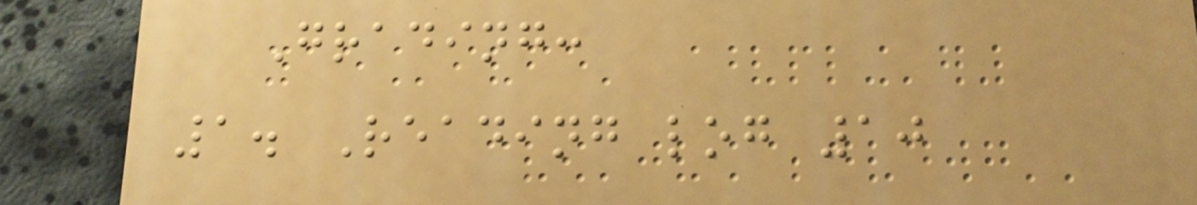Grading:
1. Reading log 10
